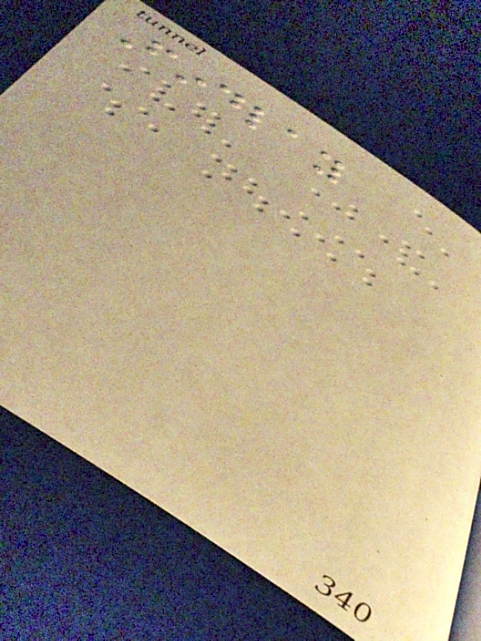Findlay
